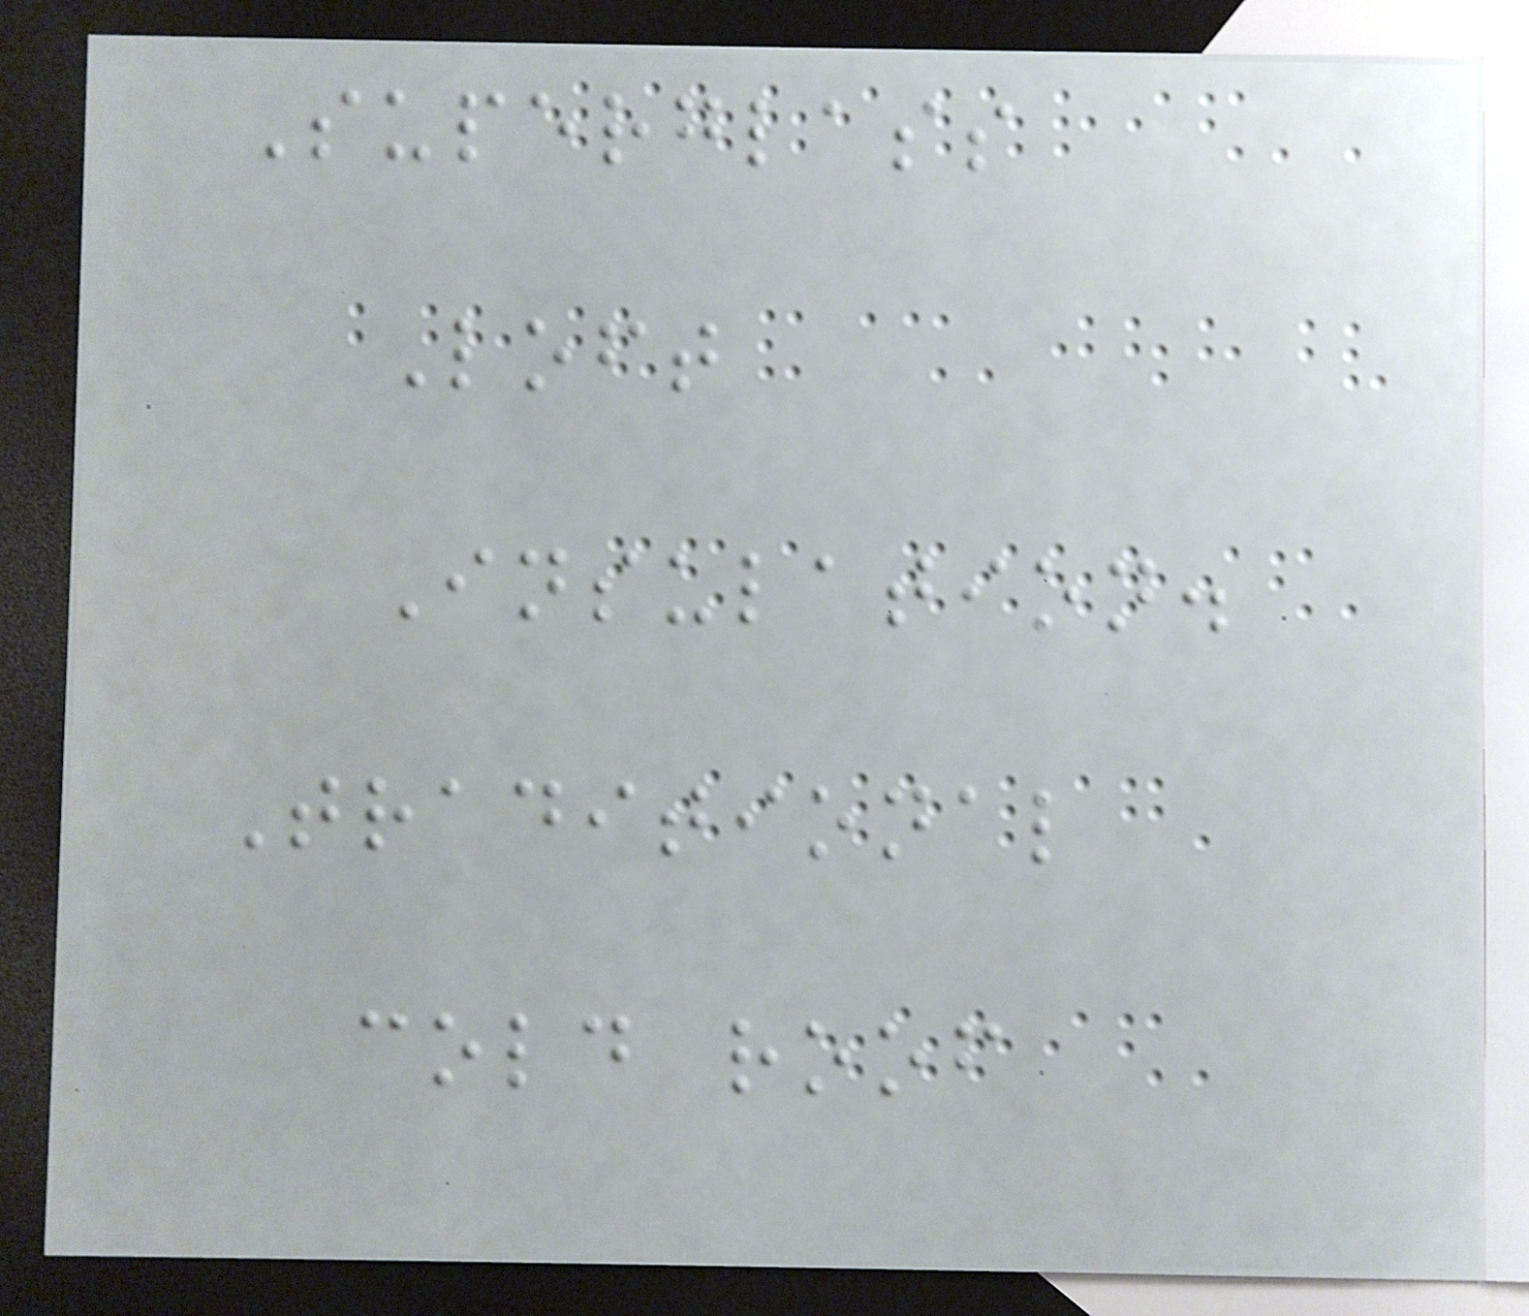Superglass
Loft
Insulation.
Traditional
cold roof
